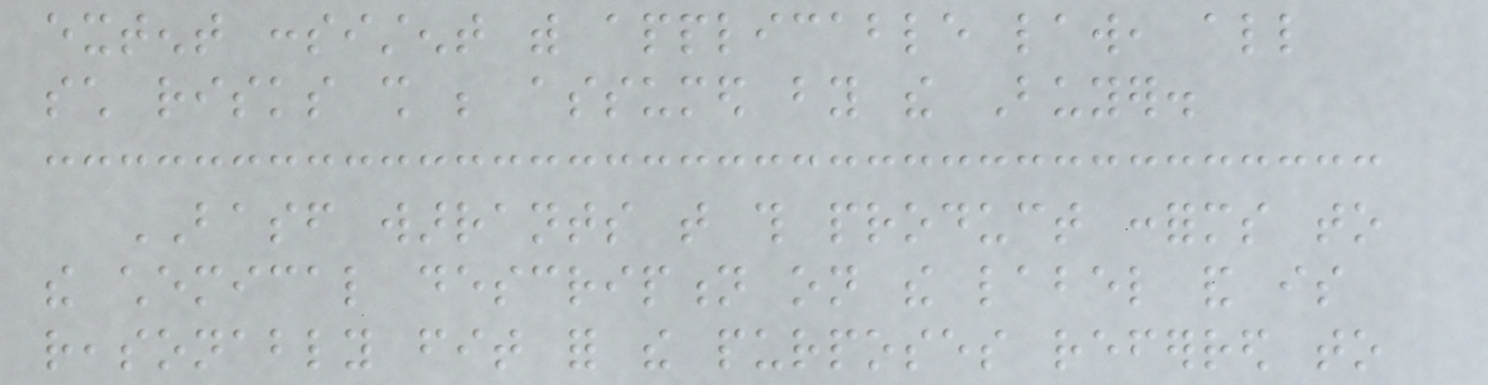extent consistent with applicable law, all
such risks shall be assumed by the Buyer.
BASF warrants that this product conforms to
the chemical description on the label and is
reasonably fit for the purposes referred to
